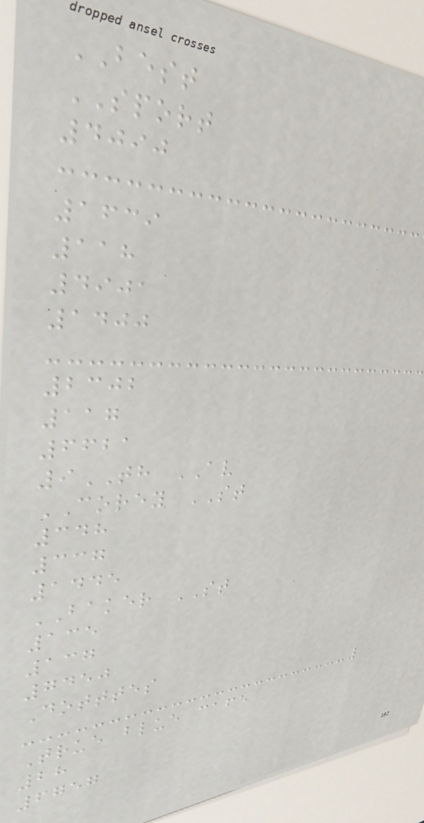BEST
SPORT
4090
1639
118
4901
1400
2302
117
6621
9TH AV
COREY ST
348
337
1445
BAKER ST
135
137
7450
Dotttes
True blue cafe
28
6757
